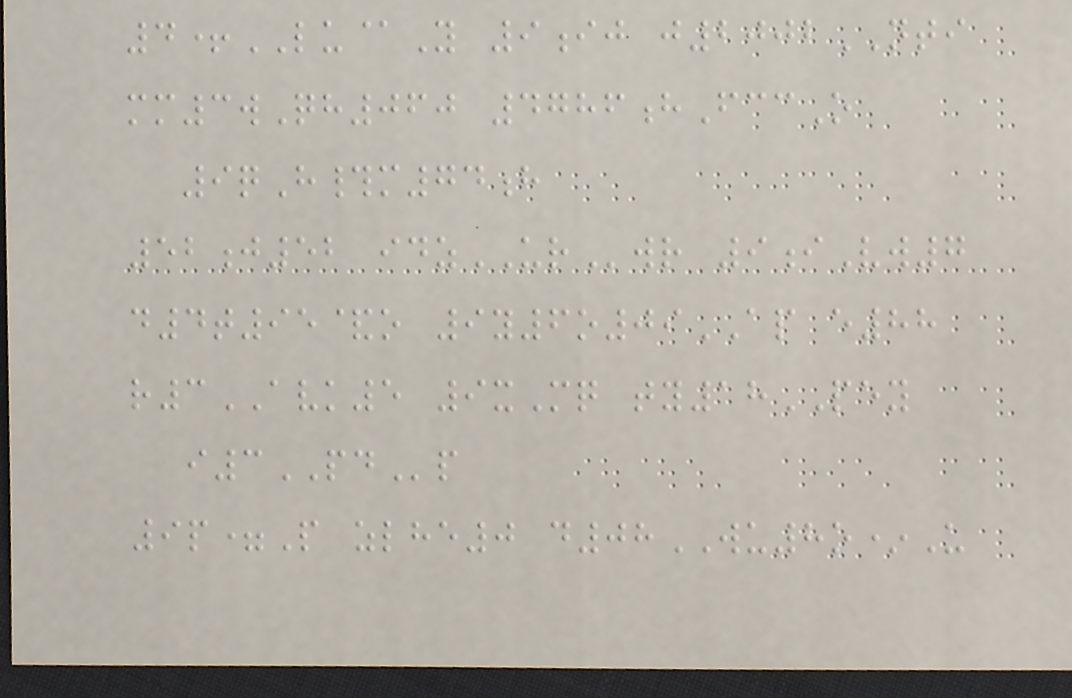4+LU@Y 9ij j2002NTI
mm3wQh060 4786hFccO
9qH#m74h
52j52 idzURwr 9iVw7
d4t95&o 9y6o09AP e88
r3AVK5 9xMq ty18PEY
i3PDp
9p=P zlhe0 d08WU8o*U
